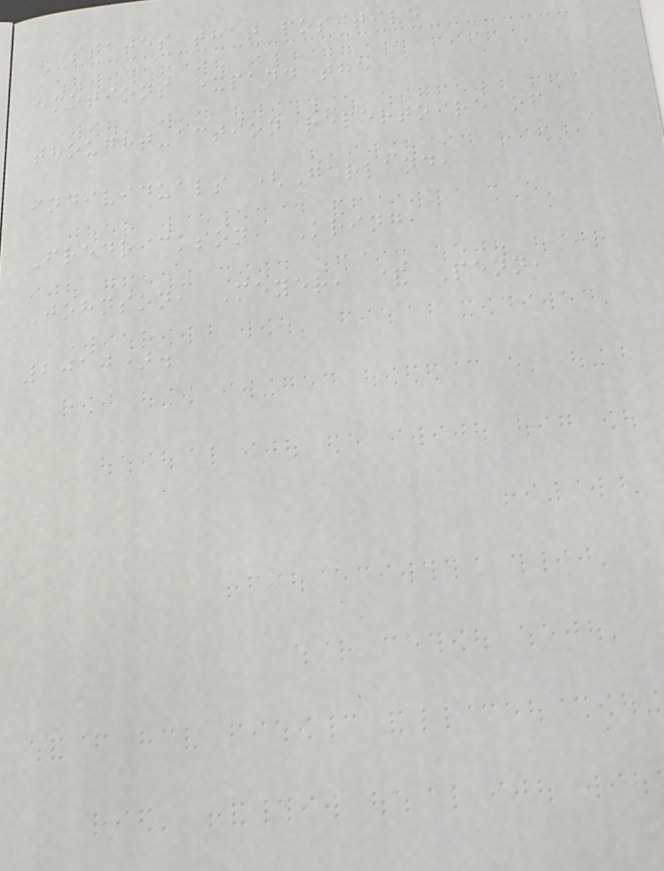states that positive
emotions expand the
thought-action repertoire of
individuals (Garland,
Fredrickson, Kring,
Johnson, Meyer, & Penn,
2010).
